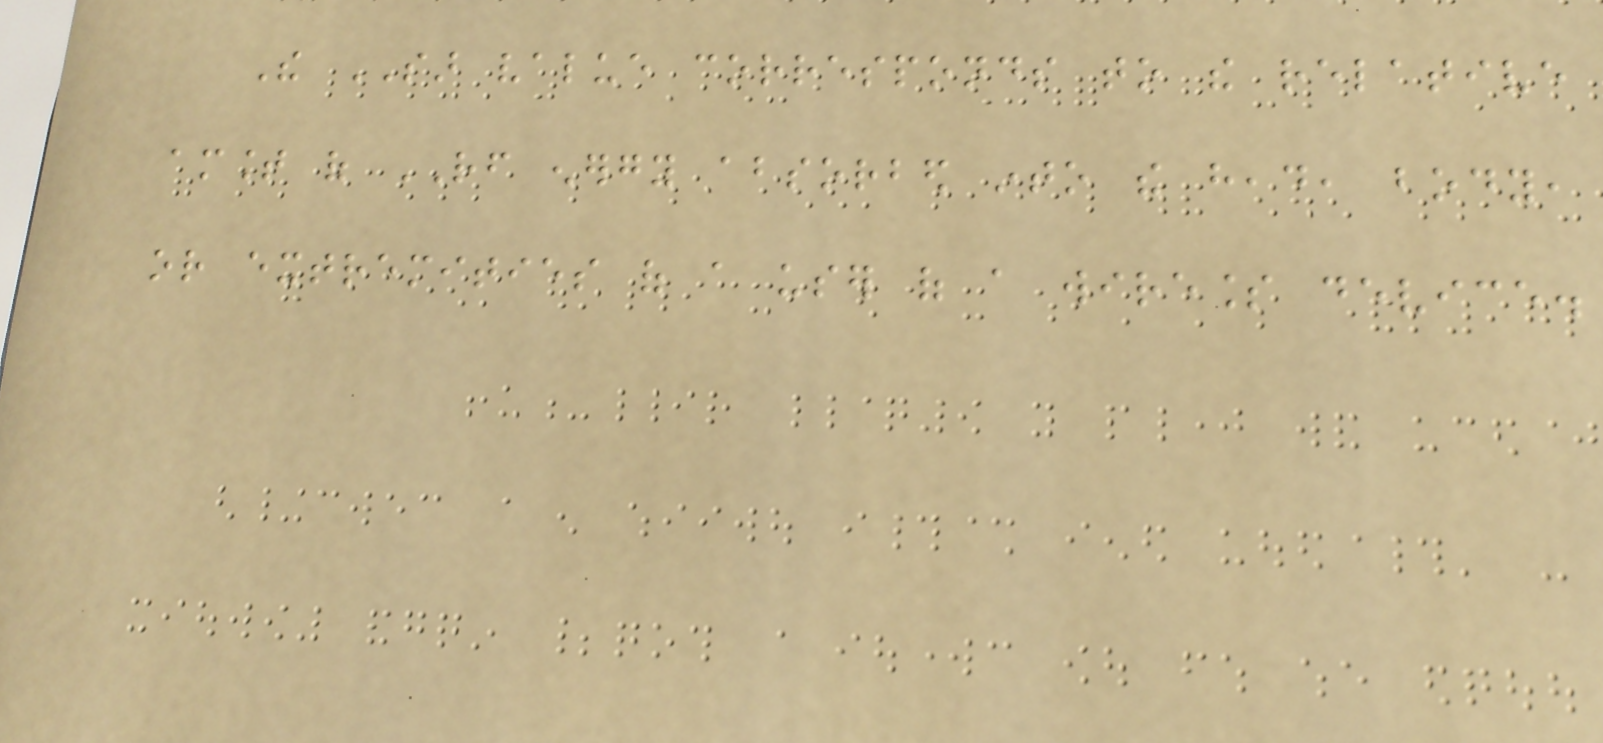The SAR value corresponds to the relative
amount of RF energy absorbed into the head, body,
or extremities of a user of a wireless device.
